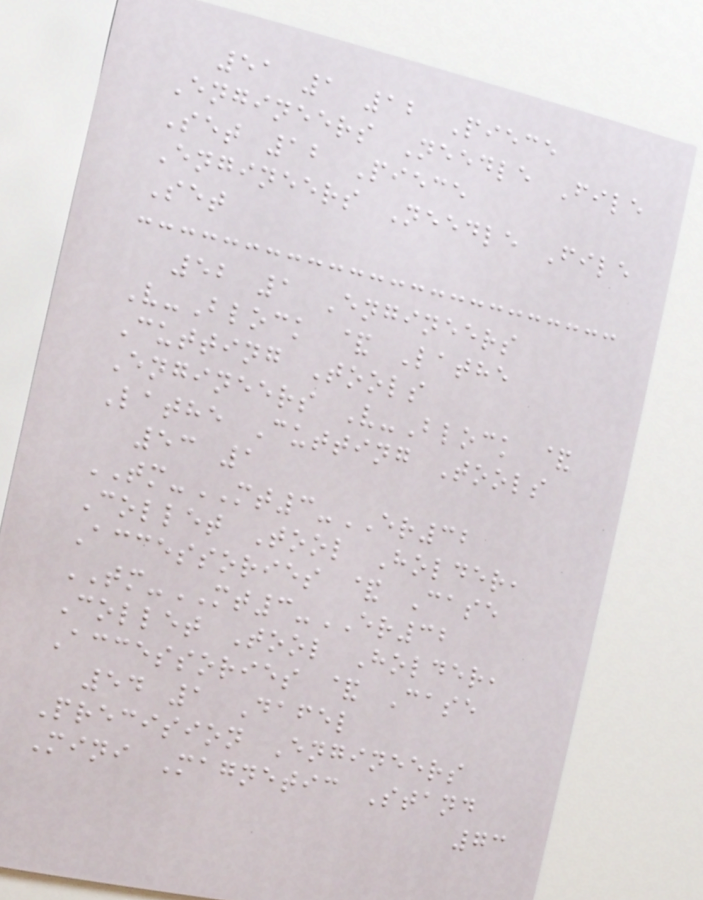51 1 12 Piece
Engineers Needle File
Set 12 Piece
Engineers Needle File
Set
52 1 Engineers
V-Block & Lathe
Cutting Tools
Engineers V-Block &
Lathe Cutting Tools
53 1
TM-MT3-ER32
Collet Tool Holder,
Accessories & Case
TM-MT3-ER32
Collet Tool Holder,
Accessories & Case
54 1 Dafel
Precision Engineers
Mini Magnetic Stand
73
